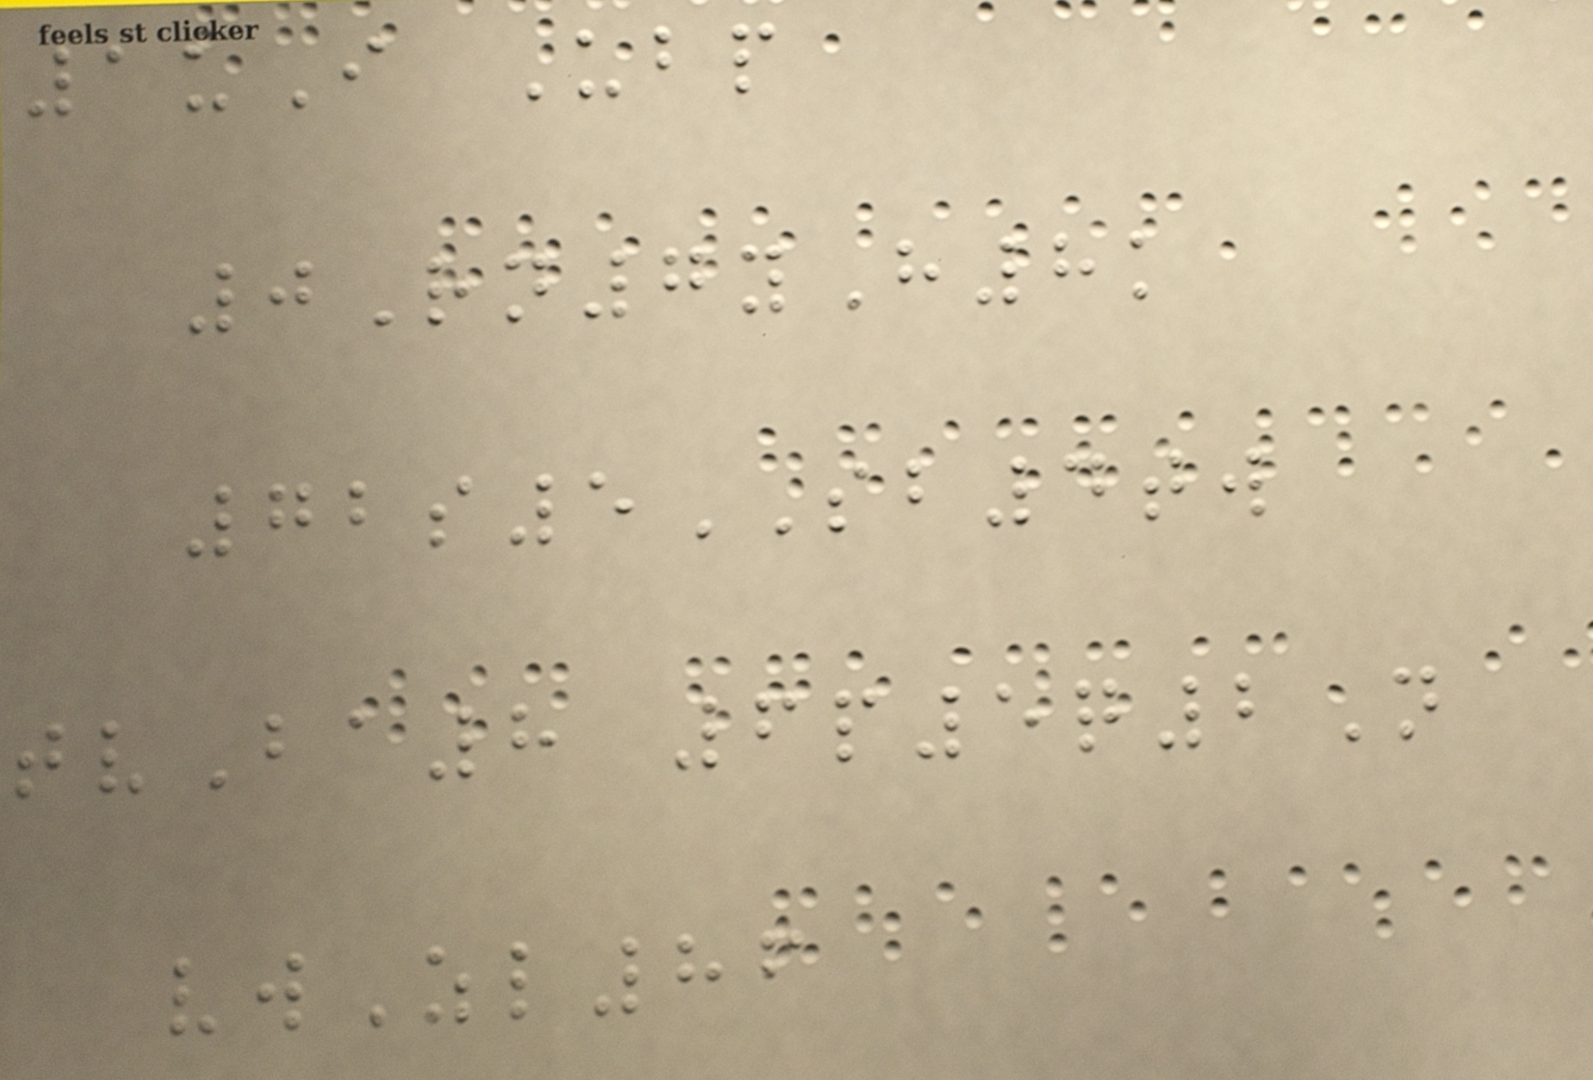1uI Ubp
0Rn7yH8k
72s5SB4tw
tvBa8 6p5q2N
vwZl86
